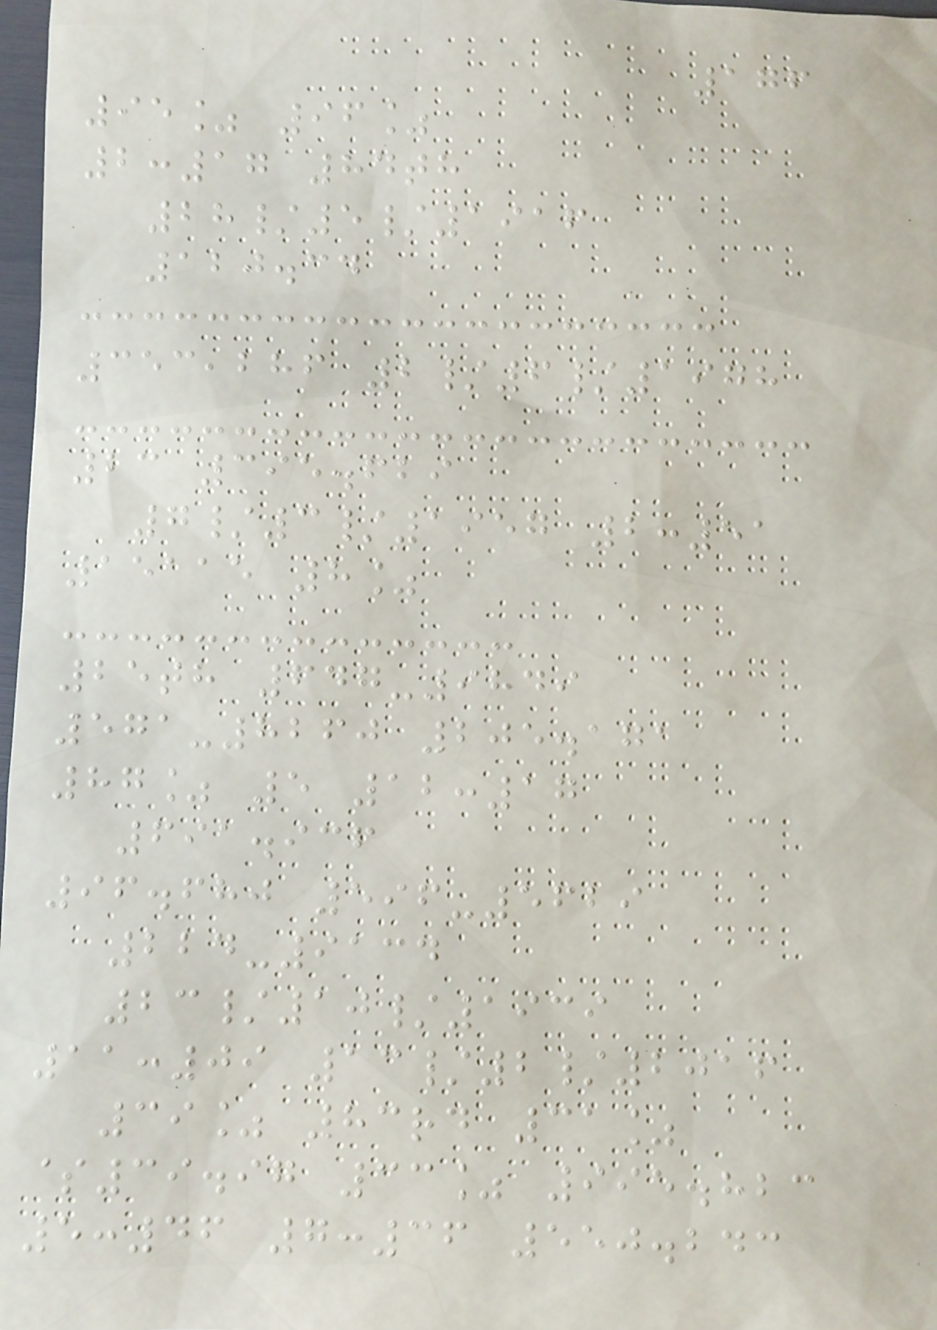176
95% 96%
2:17 84th
28/5/1916
120.34
353,286 2/6/1978
23 395.629
7/3/1957 2:51
15115 8%
25th 647-9849
571-8260 205.171
87% 5 12:17
691.936
96.680 596-5629
224-9134
23/10/1939
11:09 13/2/2016
39% 83rd 31%
$39.97 33% 995.823
5:46 7:36 550.243
